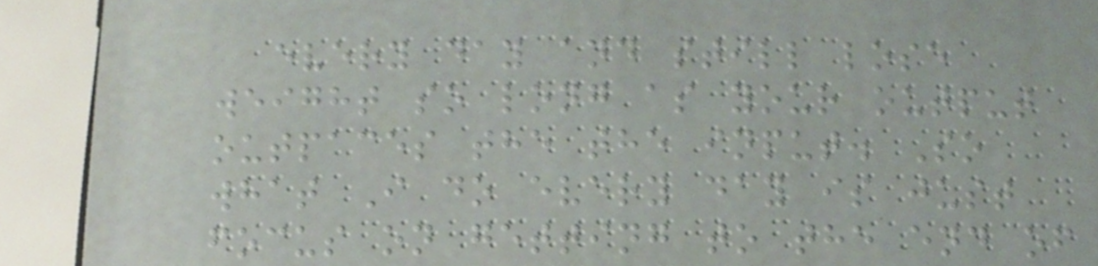every day and still lose
weight so long as your output
outpaces the the input. So
what I do every day is just
focus on getting to the end of
